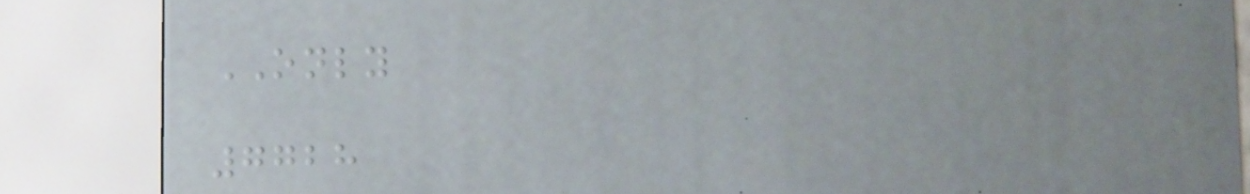ONLY
7728
